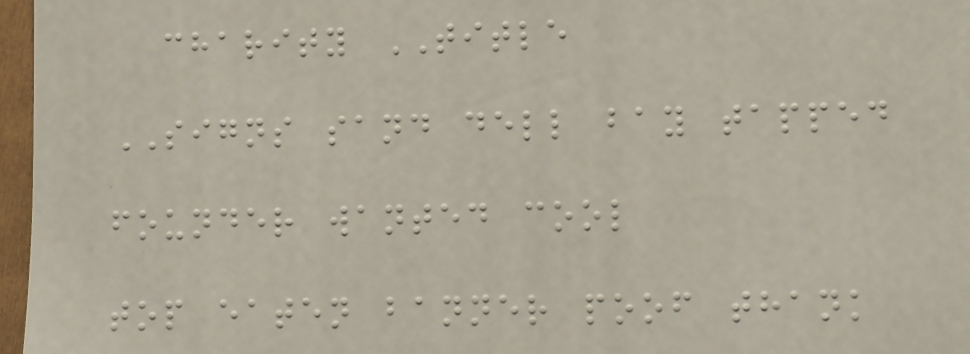charity TITLE
SIGNS sand dell bay tapped
founder wanted cool
top eaten banner poof thank
